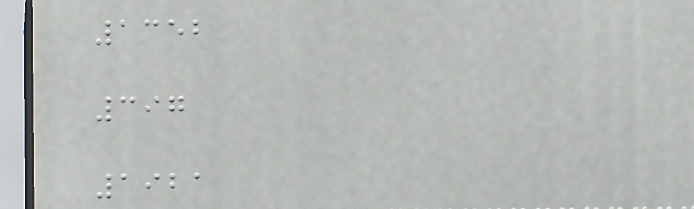1352
397
1921
